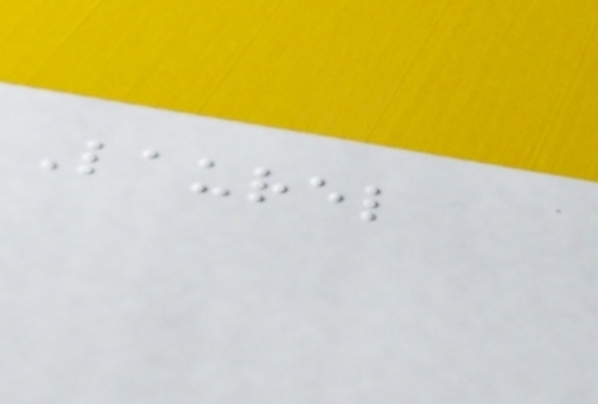Laurel
